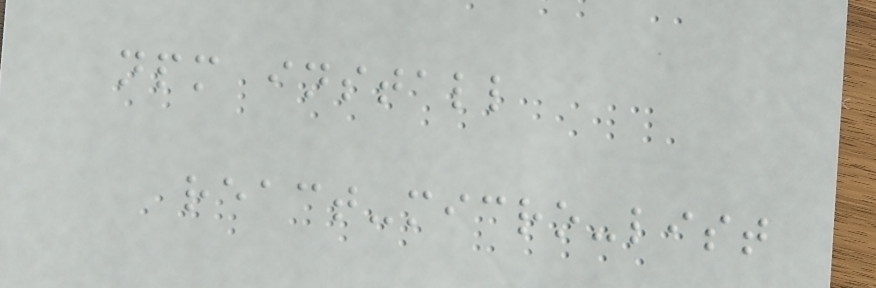npm install
react-micro-list
